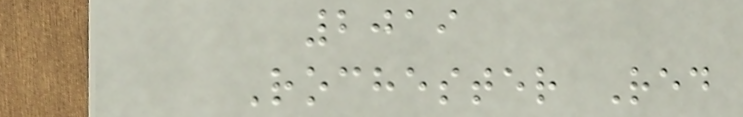2019
Rochester Red
